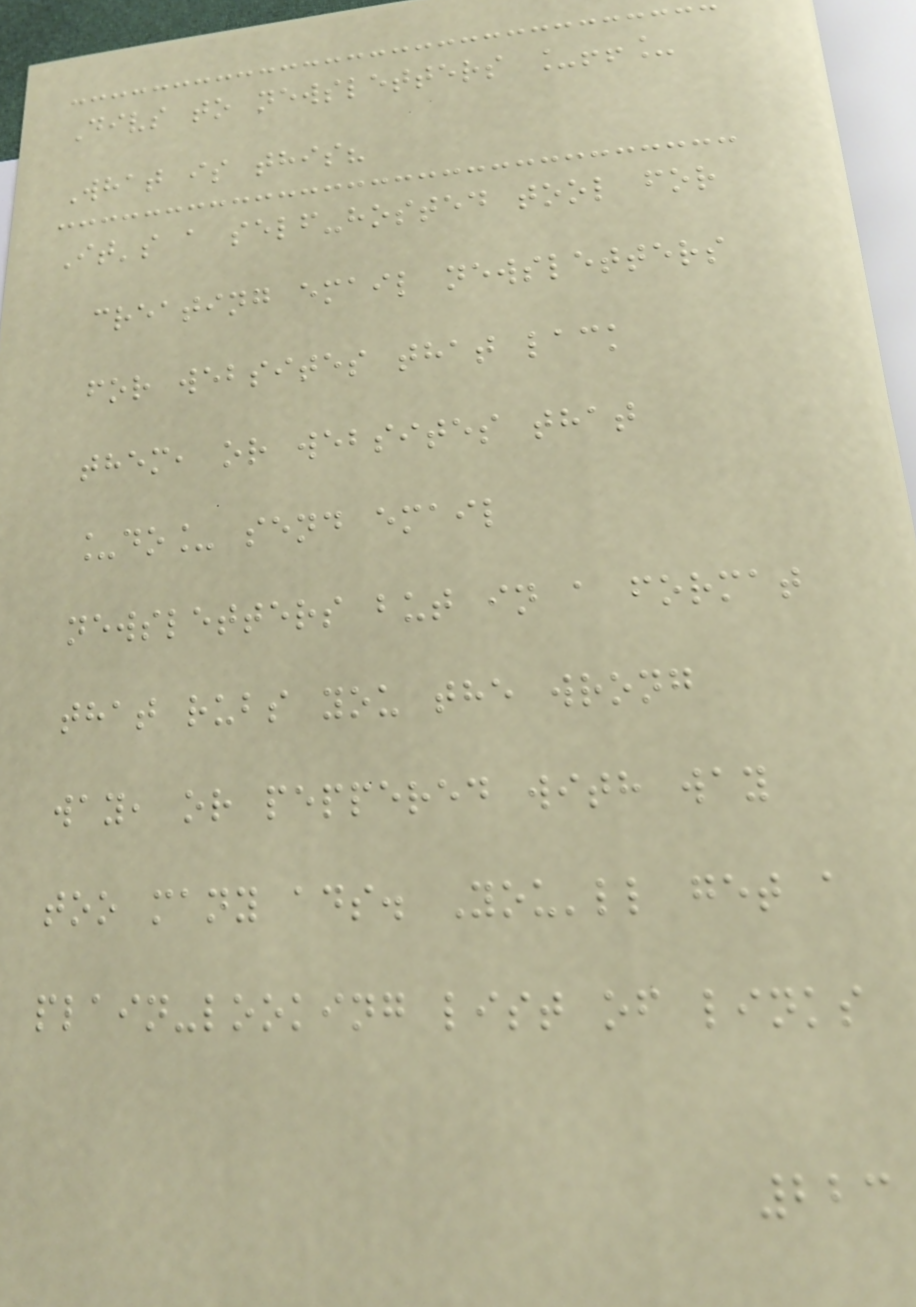Divs to newsletters _!!_
What is this?
It's a self-hosted tool for
creating email newsletters
for websites that lack
them, or websites that
_do_ send email
newsletters but in a format
that rubs you the wrong
way, or peppered with way
too many ads. You'll get a
plain-looking list of links
223
